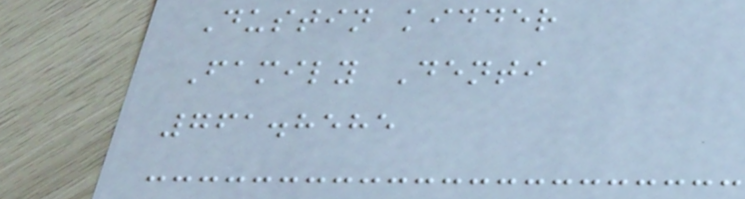Dustin kidder
Family Denti
761.8585
